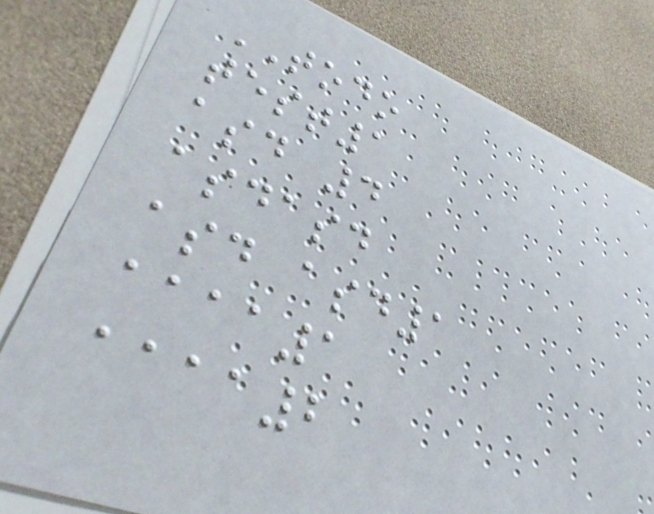TODO
test1
asd 4
asdasd
asd asd1
aaaa1
aaaa2
